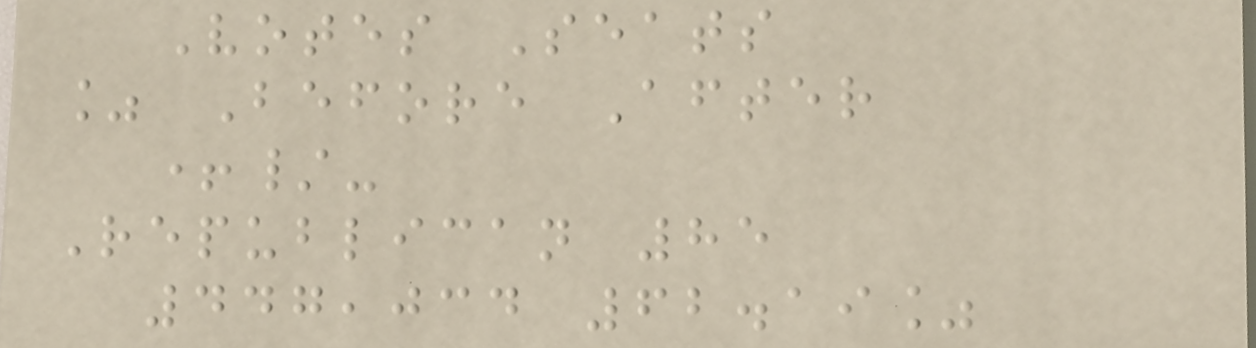Votes Seats
% Before After
+/-
Republican 85
447,034 62.19%
